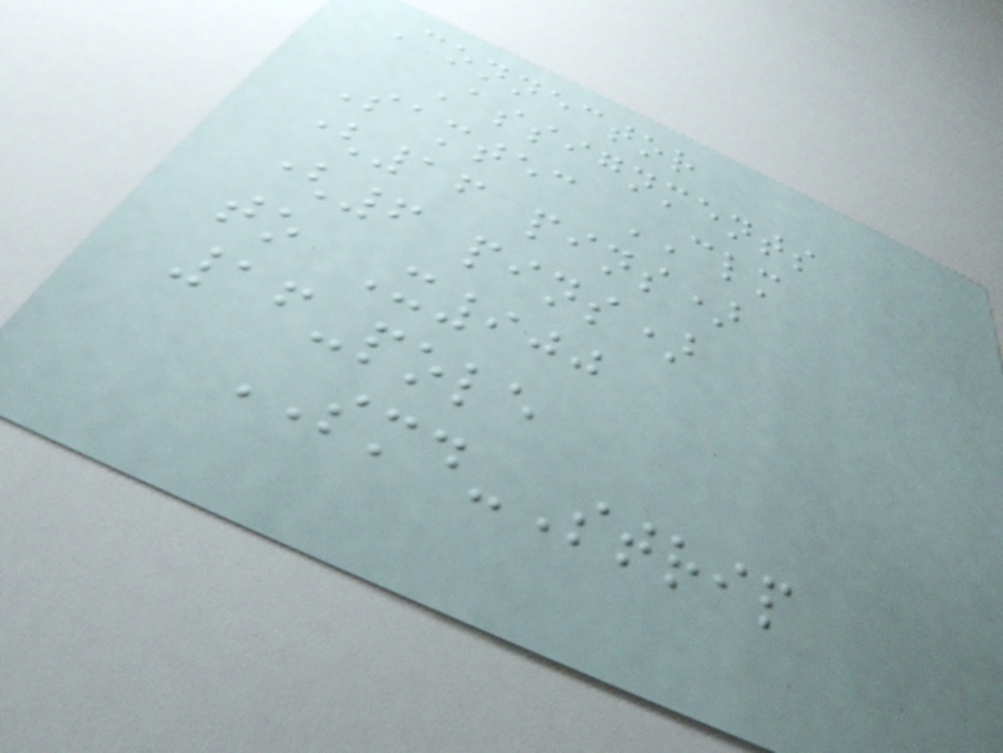Connector
Assignments
Samtec CLM
(16 pins)
(6 pins)
to X900
16-pole
SMD-Strip
